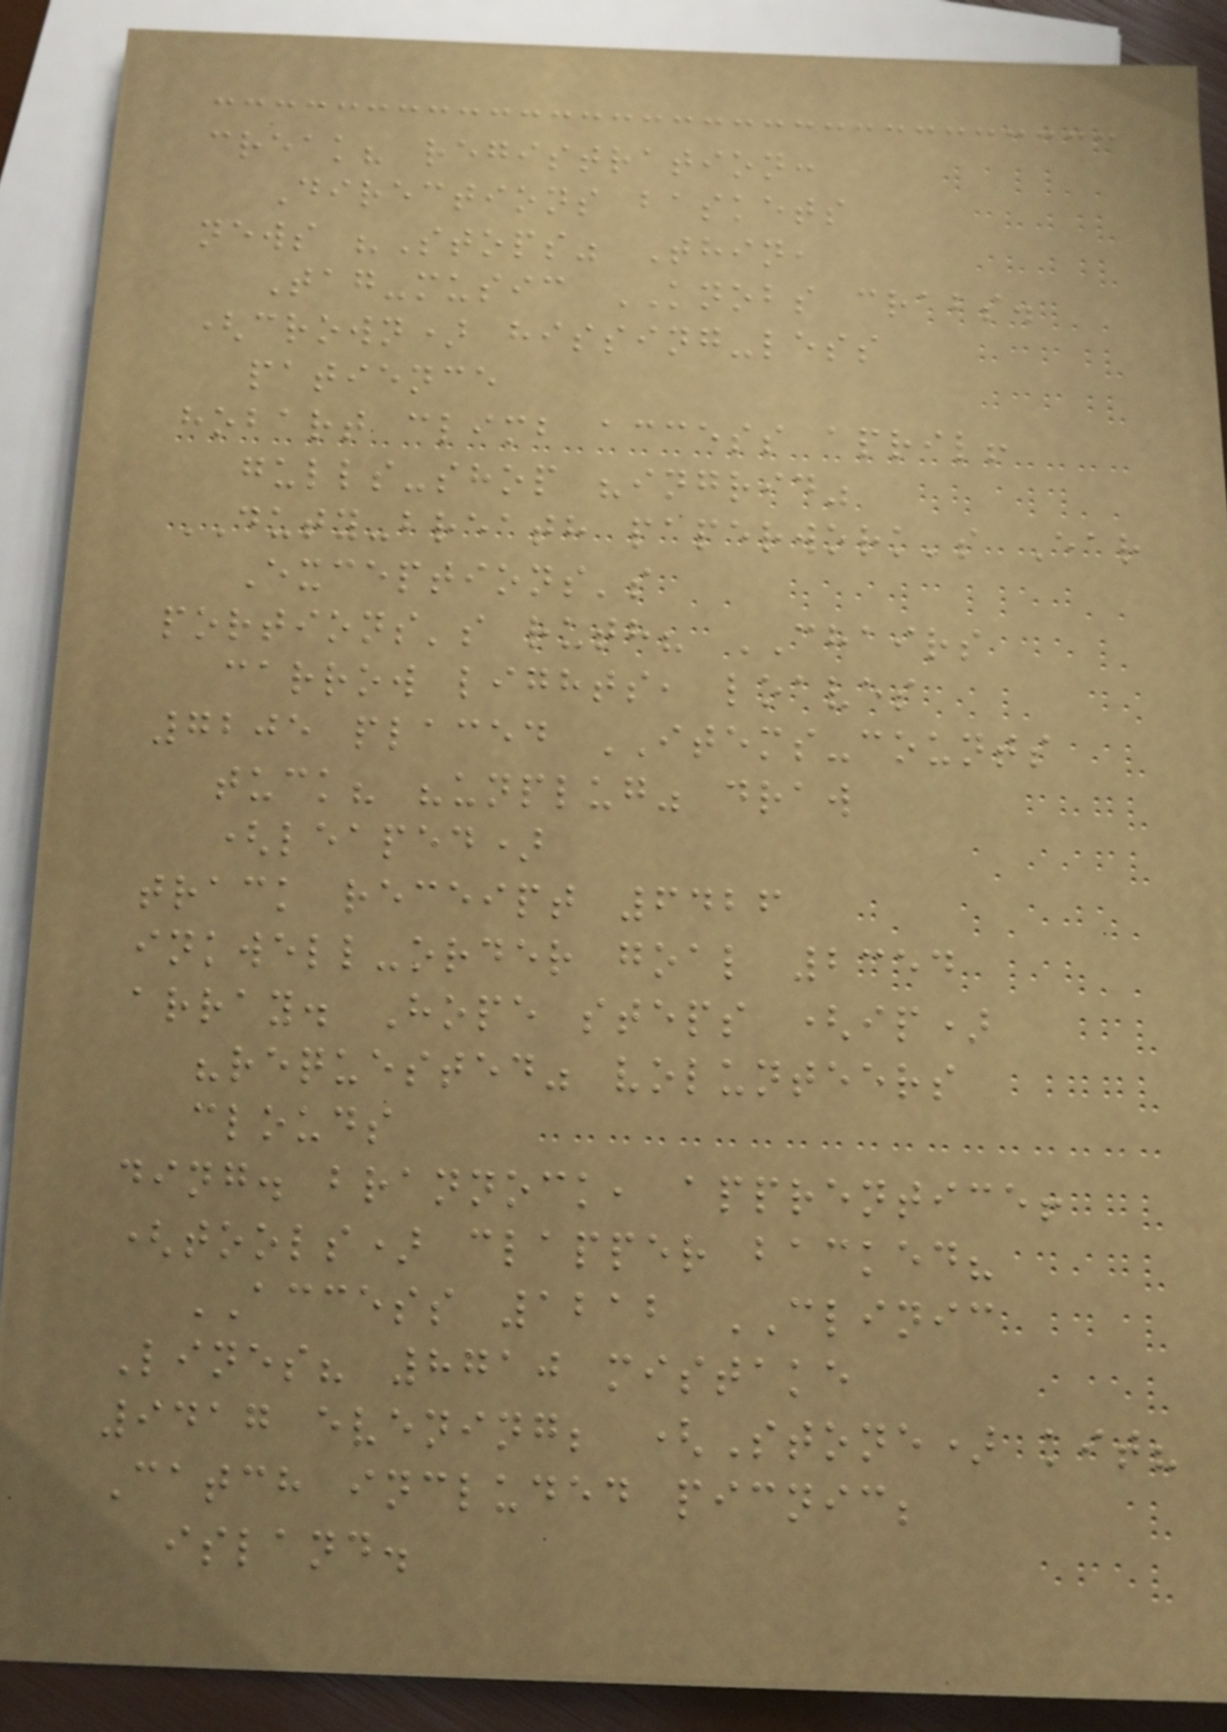creak? registration:
Directions baskets
news "Stops" Thin,
Tag-music KNOBS crabs.
(crown) hissing-less
patience
hobart climb access april!
gulls-shop "ingrid"
DUTY-breath paperwork's Ear
Exceptions's
portions's ruth? CHAIRS
carrow lights, loaves
7205 placed ITEMS-counts
tuck? "unplug" draw
(leaped)
track receipt 6426
inkwell-order goal 2354
array. Hope steps (ip)
"requested" volunteers
clouds
ding. brannock, apprentice!
(tools) clapper backed?
ACCESS 1212 CLINIC
Lines? 8710 mistake
9417 evening; (Stone) kit?
Catch included picnic;
island.
